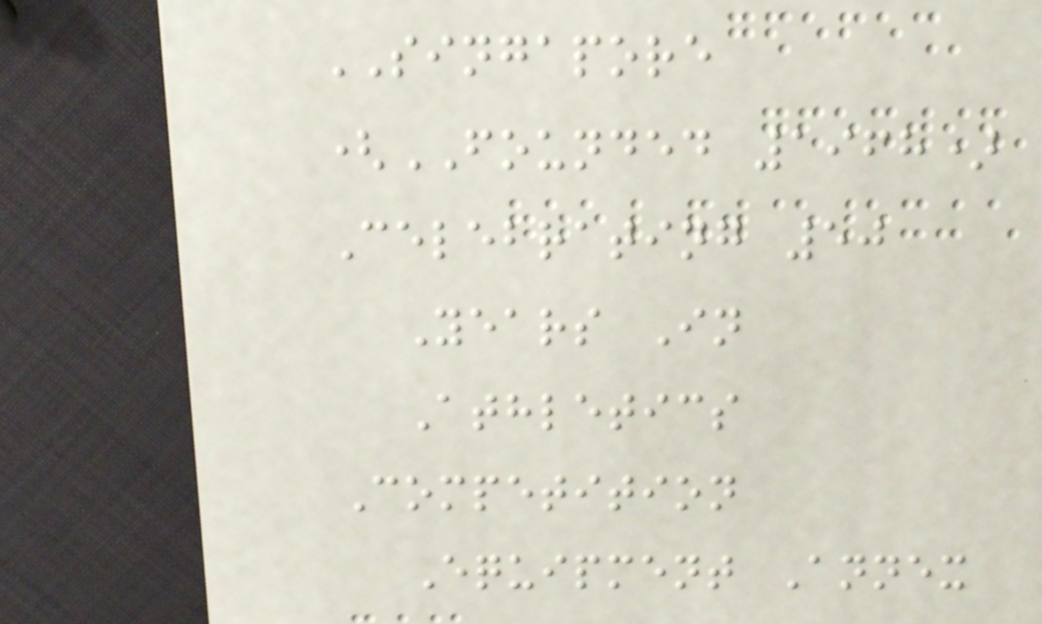SINGAPORE
(FOUNDED 1968)
Celebrating 50
Years In
Athletics
Competition
Equipment Annex
